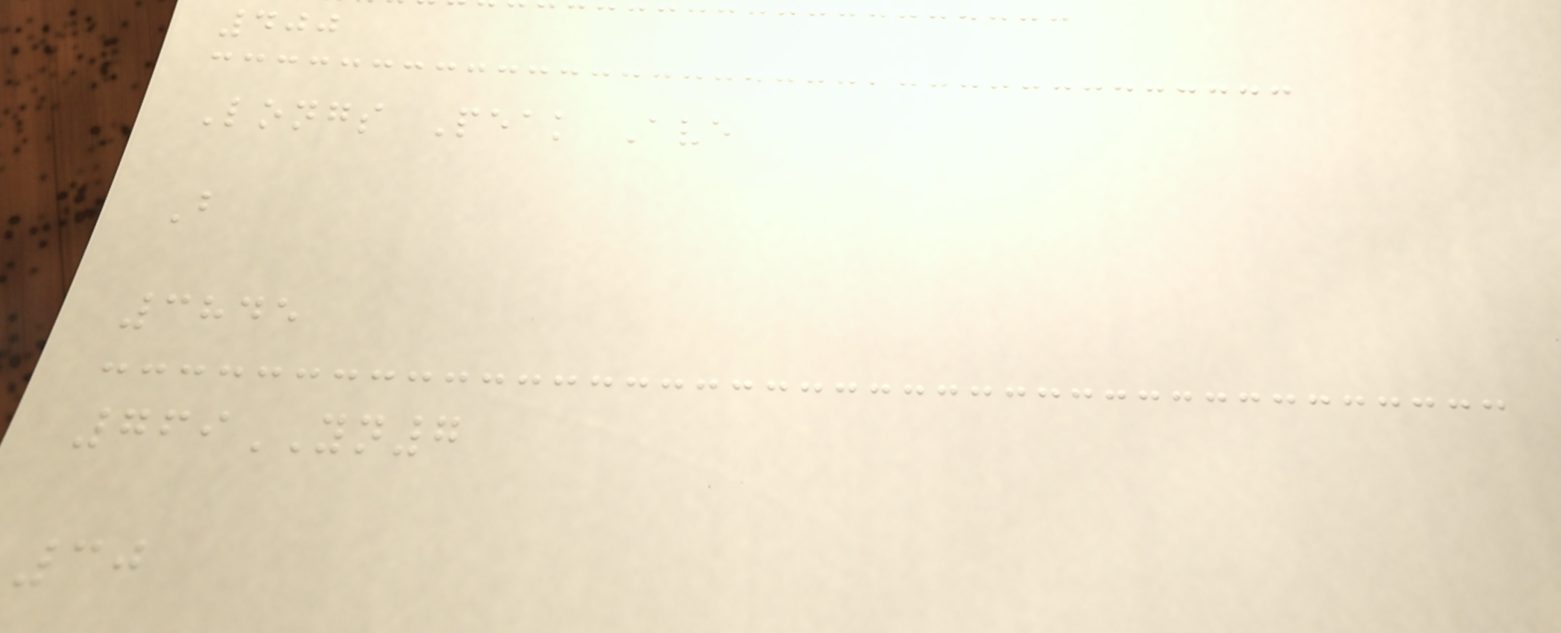400
Longs Peak Ave
B
3845
769YN7
30
